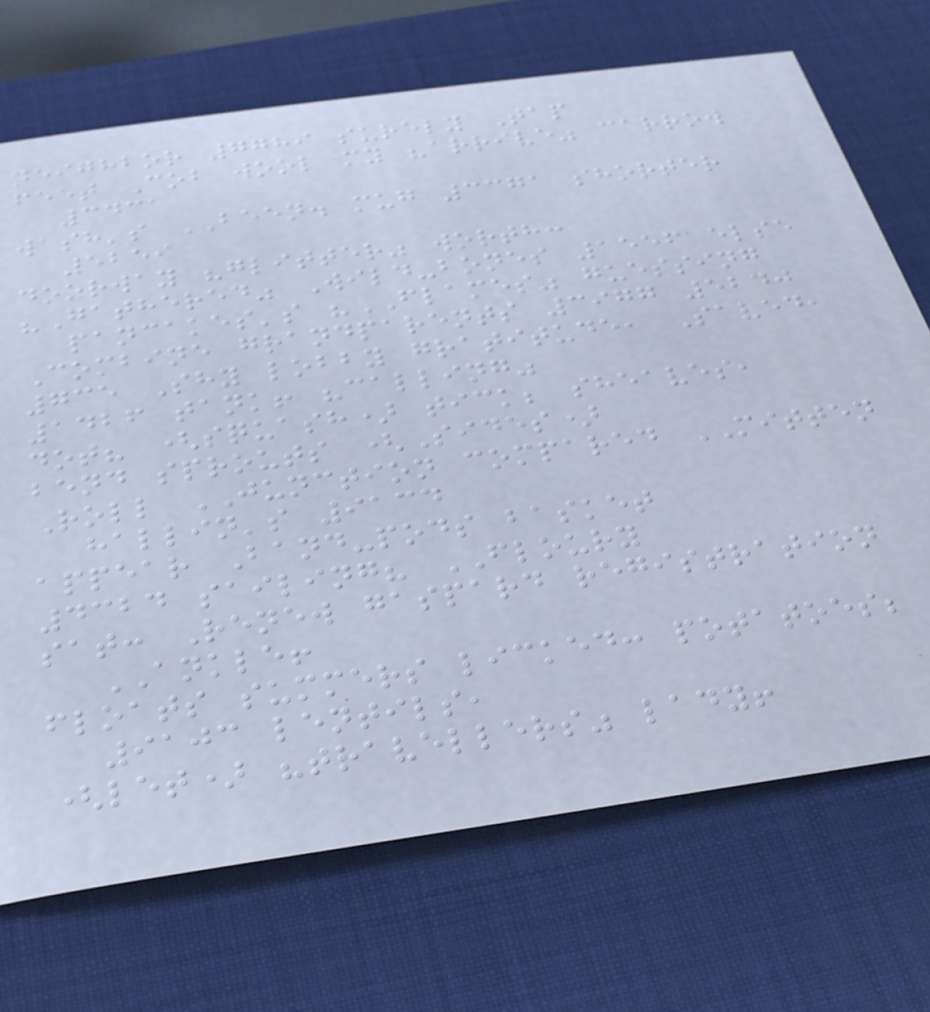neighbor 7789 surely Tap
feet Cob wool my "arrive" carrow
3431
wash's BEEN. mug 3371 shorter
5259
doorway "glitter" worth:
"Gathered" Wild-bones 1556 else
pancakes's "FLAMES" guessing
Combine grandparents 3977 5240
735 Shy lobby gratitude, Saved,
1426 tank! "calling"
dot? (squash) tick; sheaves,
bend sprouts (Sides)
Roll JUNCTION compared MITTEN
hallin's 9134
appear Band-pods basket
4324 sailing? FLOURY
sat: Renew gaspard registration
ANKLE!
floats summers licked: potatoes;
9103 lentils,
(let) "travellers" lady!
